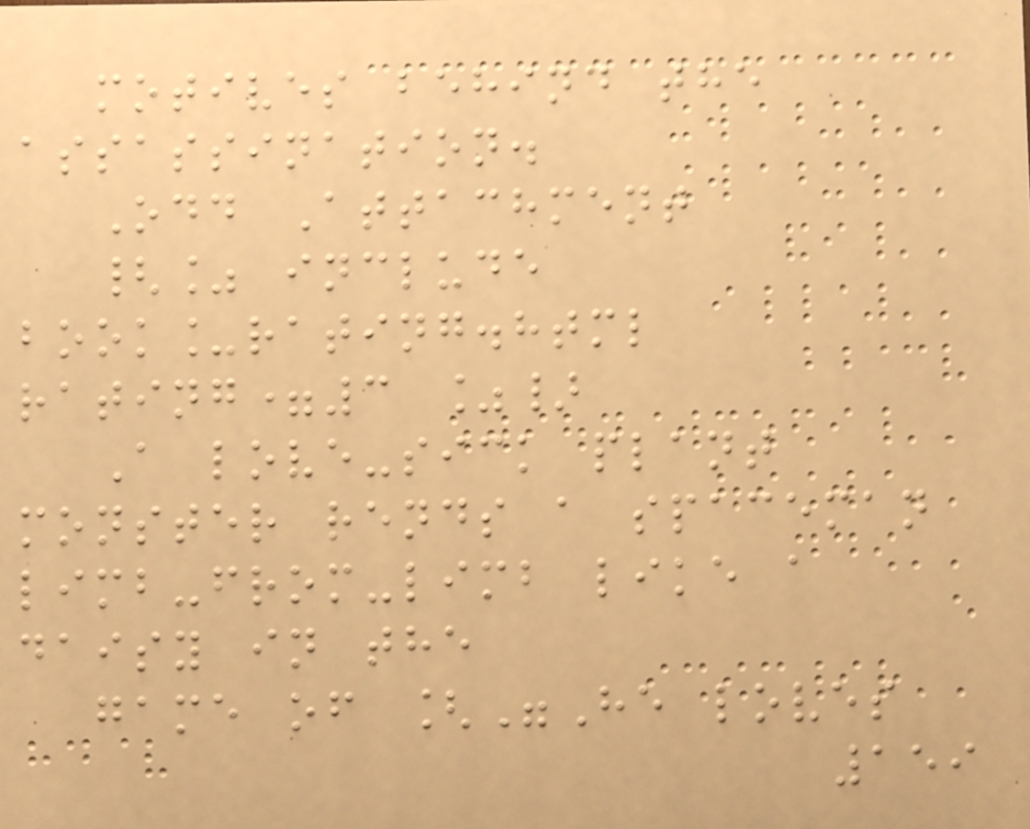motives behind the
assassination.
Odd Attachment
{% include
book_rating.html
rating=3 %}
A love-sick plant
monster rends a spaceman
limb-from-limb like a
daisy in the
game of ["He loves
159
